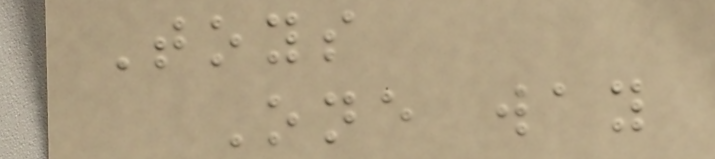Toys
One way
